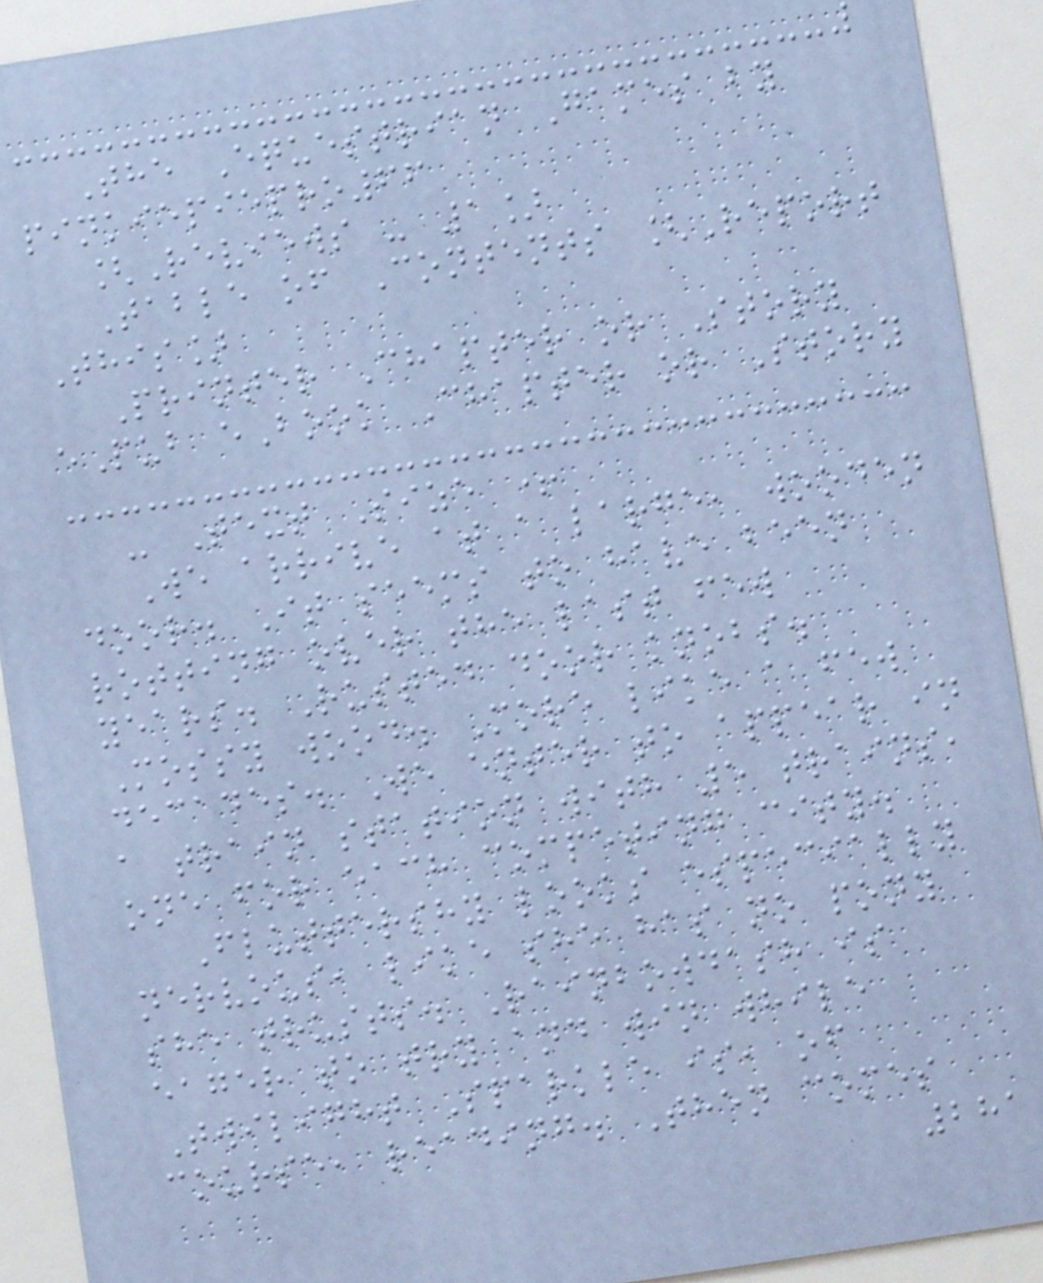The Equestrian Games by
pinkiepiepro66
[Reviews - 1]
Table of Contents [Report
This]
Printer Chapter or Story
ePub eBook Chapter or Story
- Text Size +
We arrive at a large, wooden
door. It seems to have been
rotting over the last few
years. Rusted door knobs.
Mossy wood. More like a few
decades. We enter to appear in
a train station with 5 trains,
one for each competing city.
Fluttershy looks especially
nervous, like she has no pony
she trusts. Rainbowdash is
eager to try and win while
Twilight Sparkle is, of
course, reading. Then comes
281
